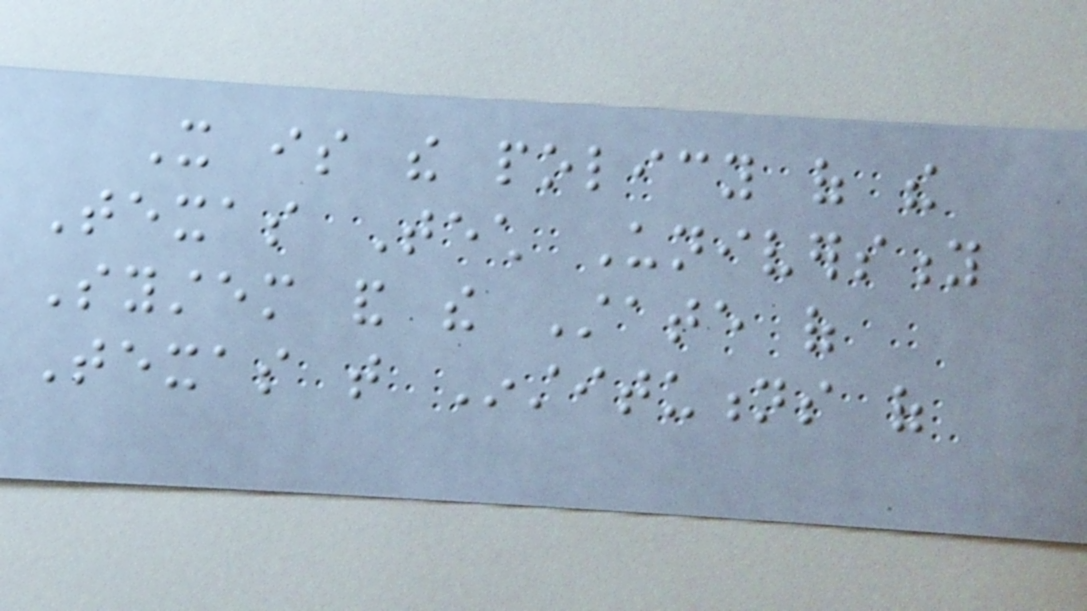It is the policy of the
Texas Tech University
System and the State of
Texas that Institutions of
